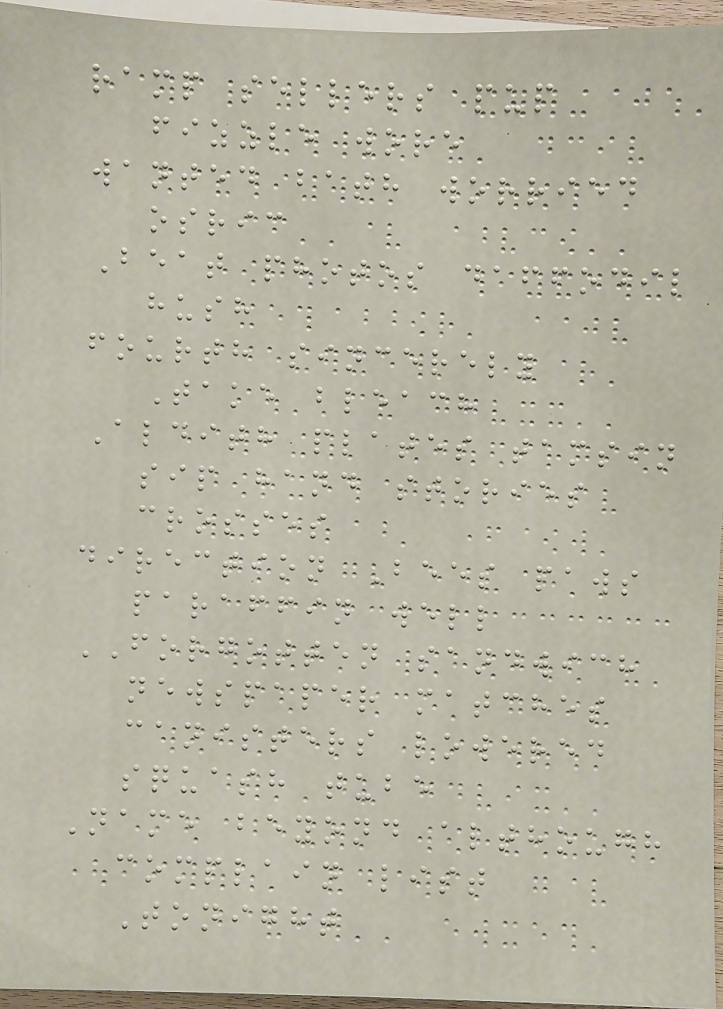ramp sellers pup
fizzle wore
wanted bath worried
osric
Beat photos daffodil
hush
fourth sincerely
Take bleach
Aldith plates tamsin
sip hand stories
crosses
direction Bees paws
paraffin well
FORGOTTEN sandwich
newspaper matches
canisters lowered
squash tube
Name beyond although
complain list
Tonight
